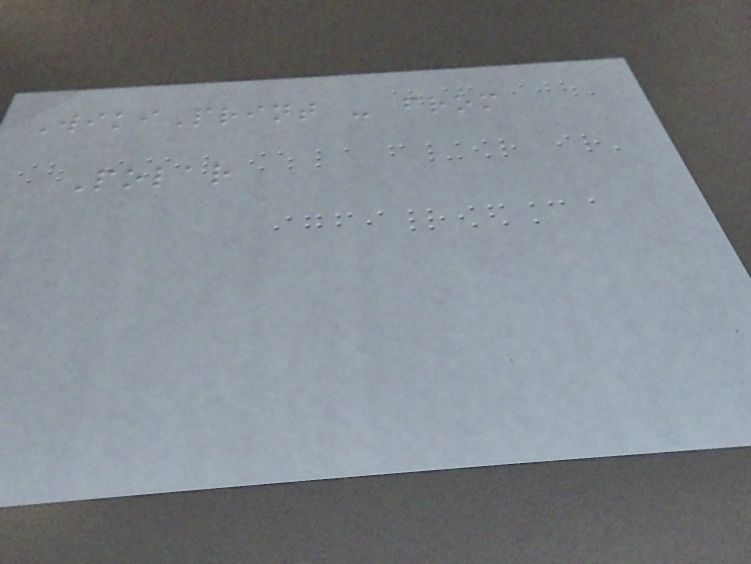WikiPrint - from
Polar
